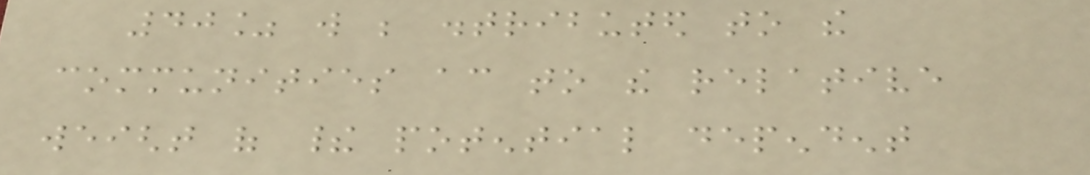40% will be distributed to the
communities according to the relative
weight of their potential dependent
